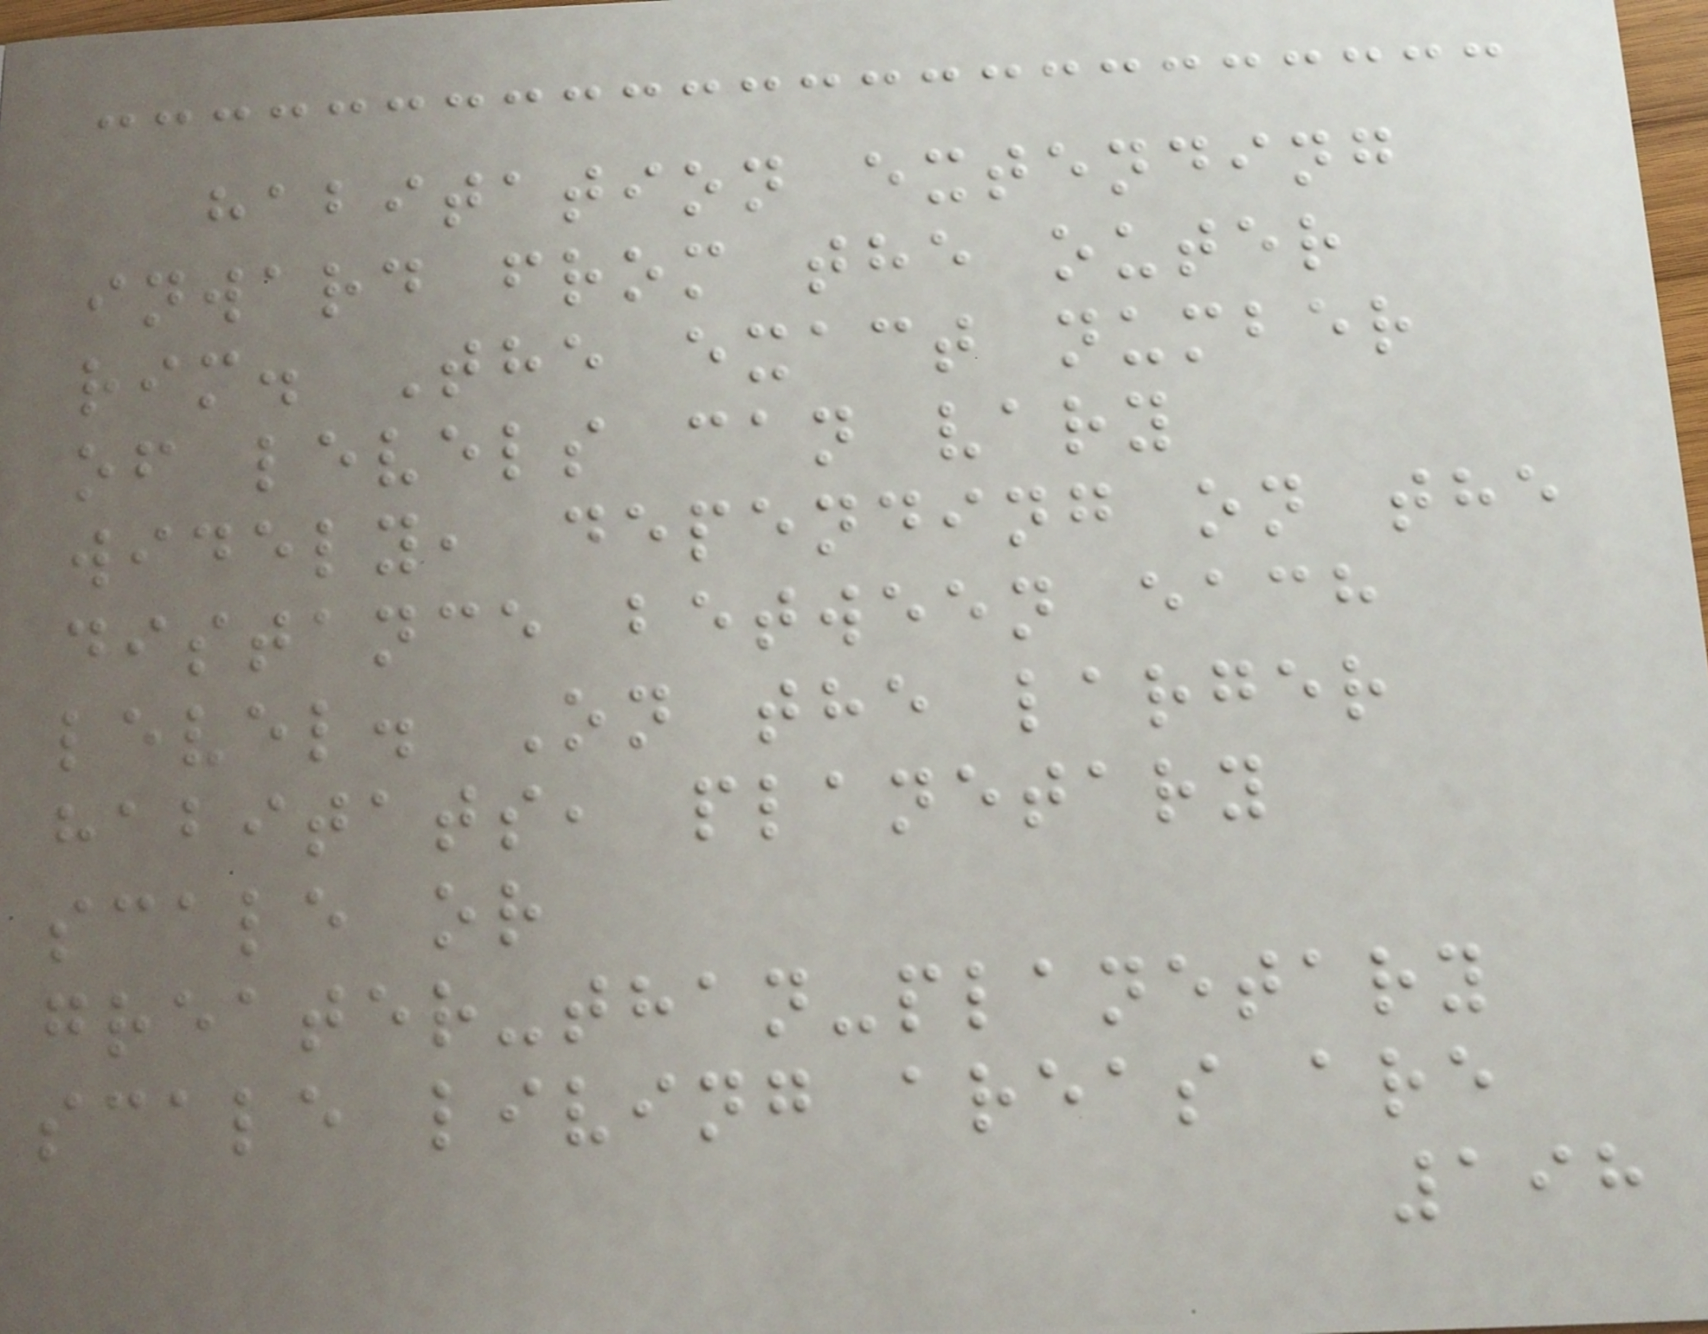habitation extending
inward from the outer
rim. The exact number
of levels can vary
widely, depending on the
distance between each
level. On the larger
habitats, planetary
scale or
greater-than-planetary
scale living areas are
198
